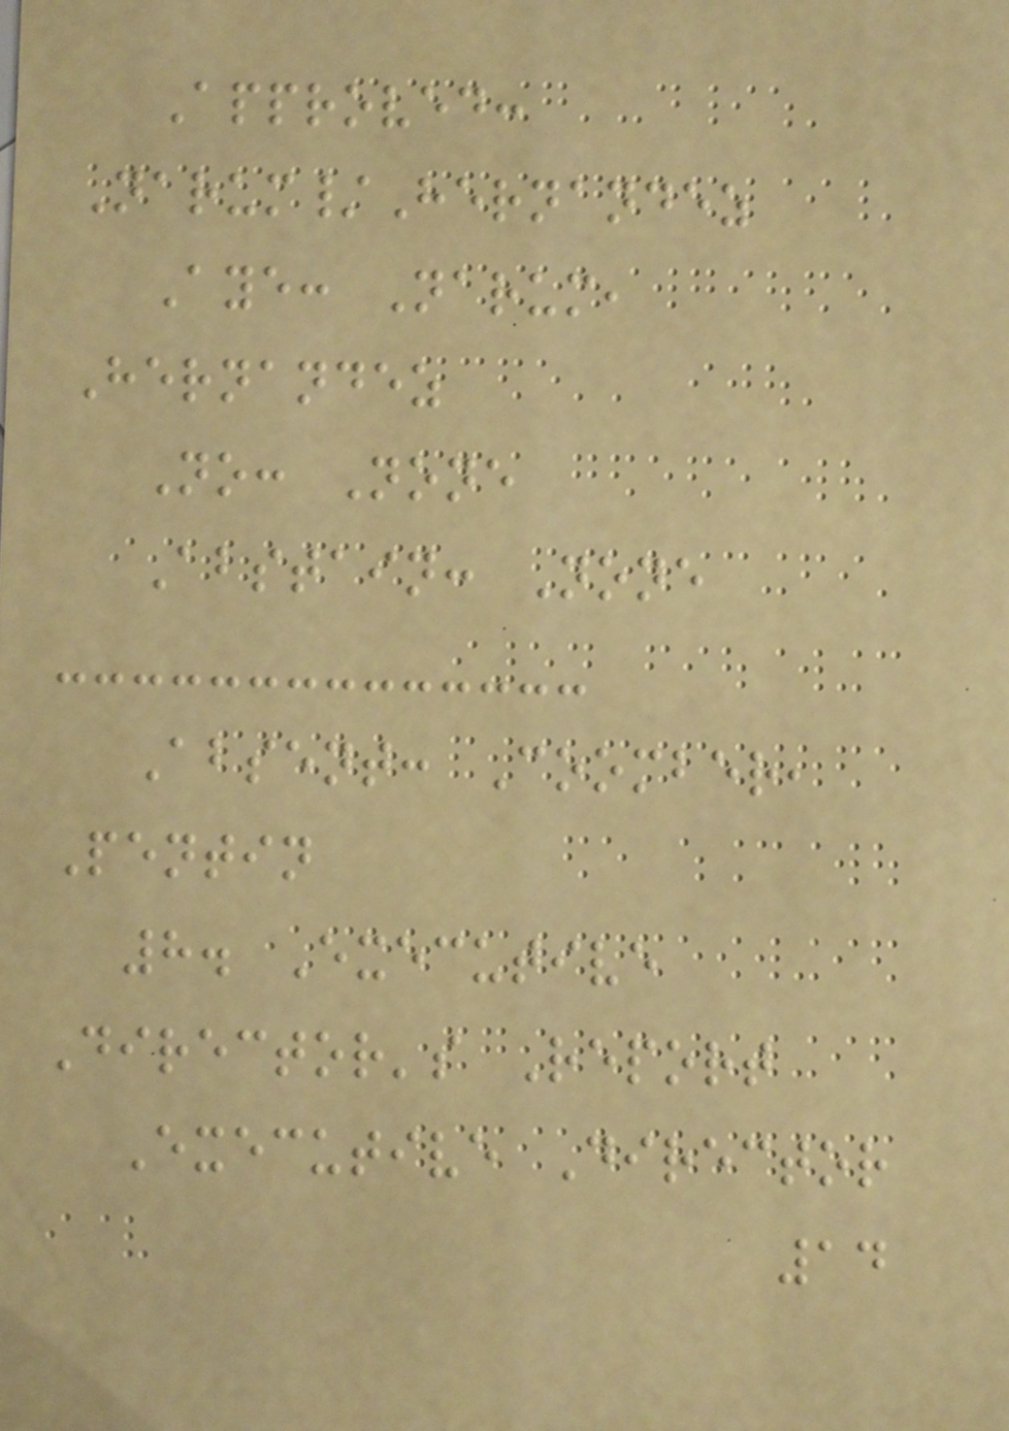Approved:
Narum/Hernandez
Aye: Narum,
Hernandez
No: None
Abstain: None
Absent: Coomber,
Pentin
8. Executive
Director's Report
Executive Director
14
